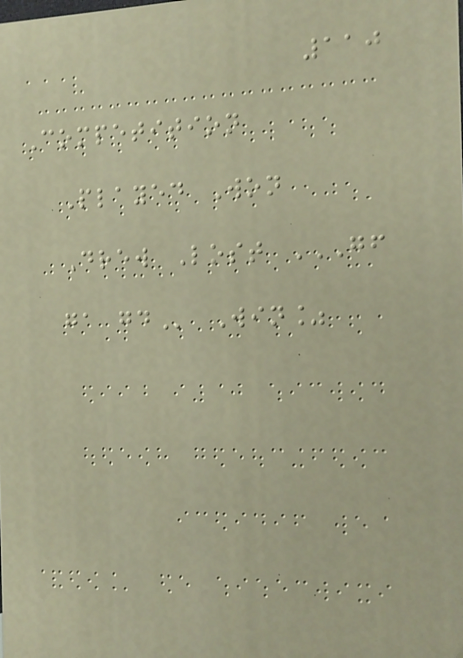110
Competition
Played Won
Drew Lost GF
GA GD Win%
